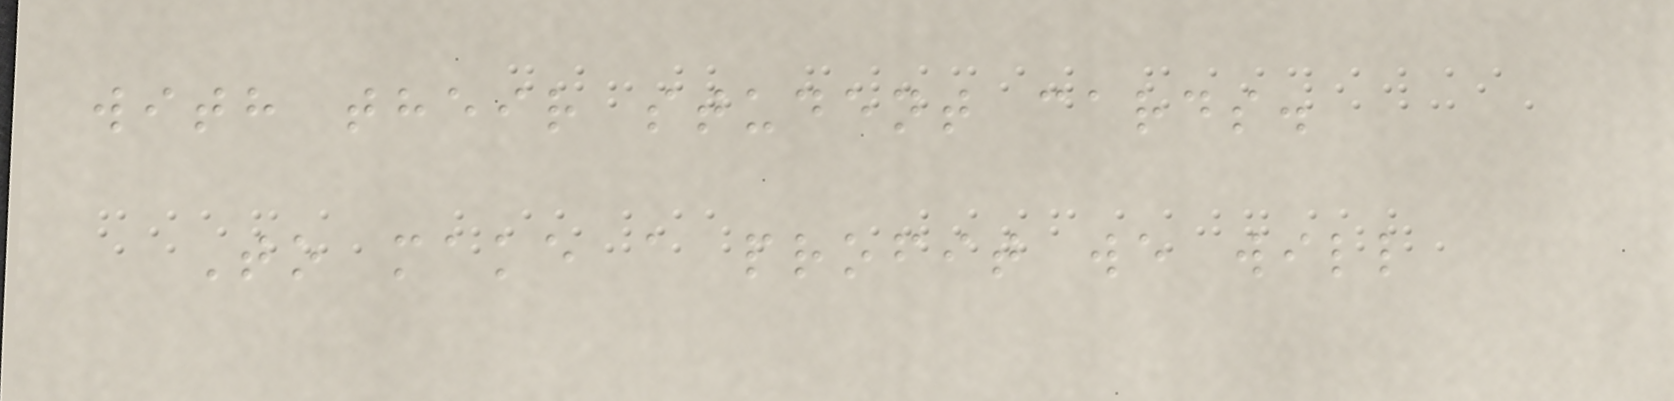with their student cards.
To make a profit we will
